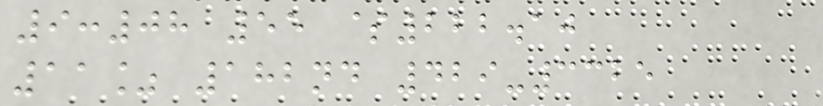9:08 55 $222.10
11% 182nd 429-3325
